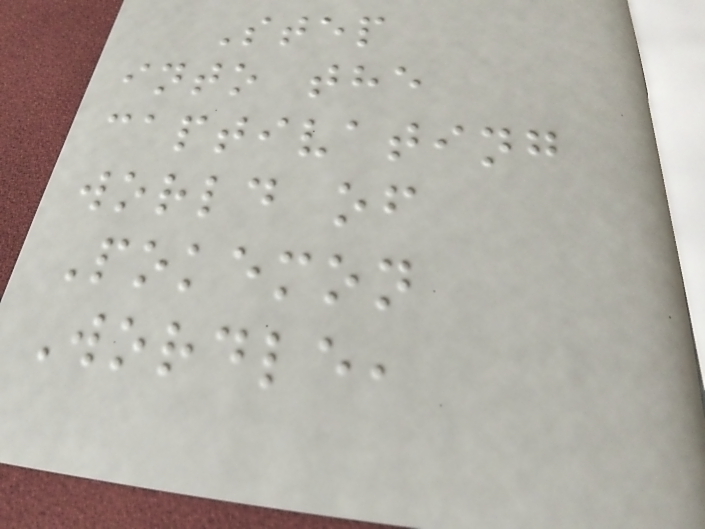Step
into the
captivating
world of
Pokemon
Wordle,
